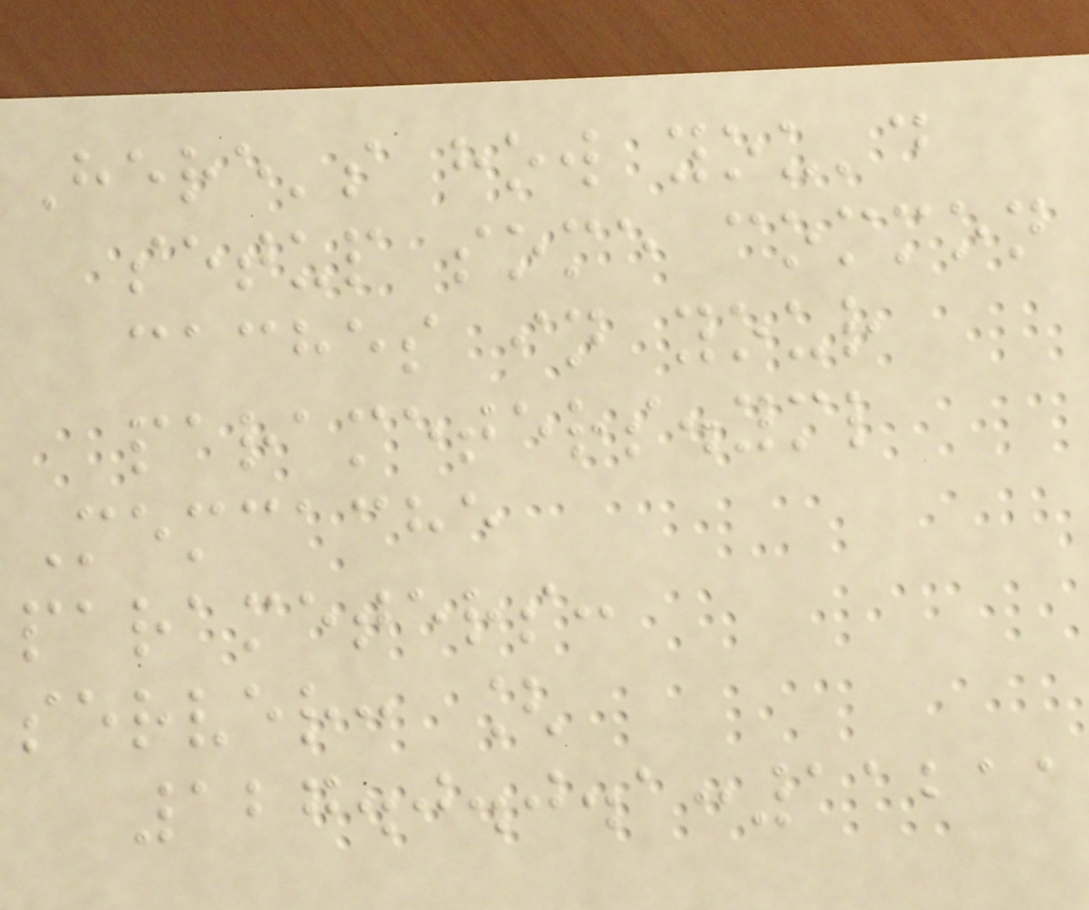Here's how you'd
setup some common
caches in your
parameters.yml
Memcache
parameters:
server: [
127.0.0.1:11211
